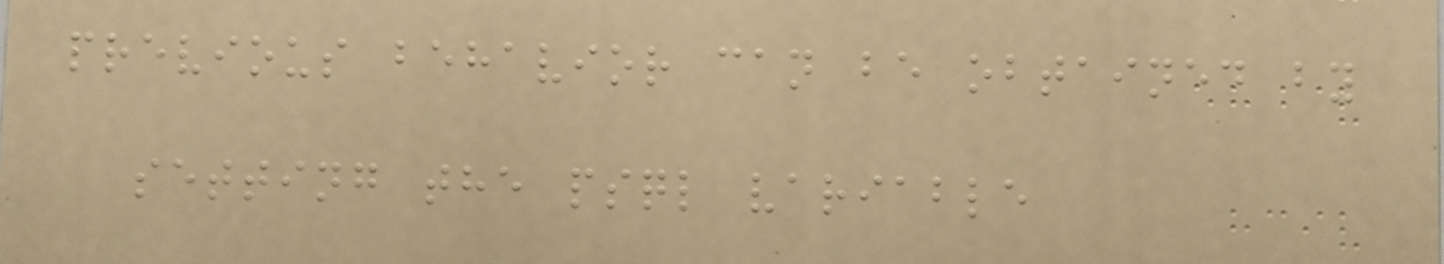previous behavior can be obtained by
setting the psql variable
